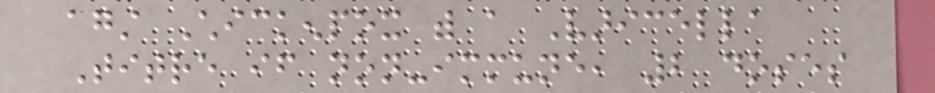against Chickenpox with a Varicella
Titre if non-immune, 2 doses
